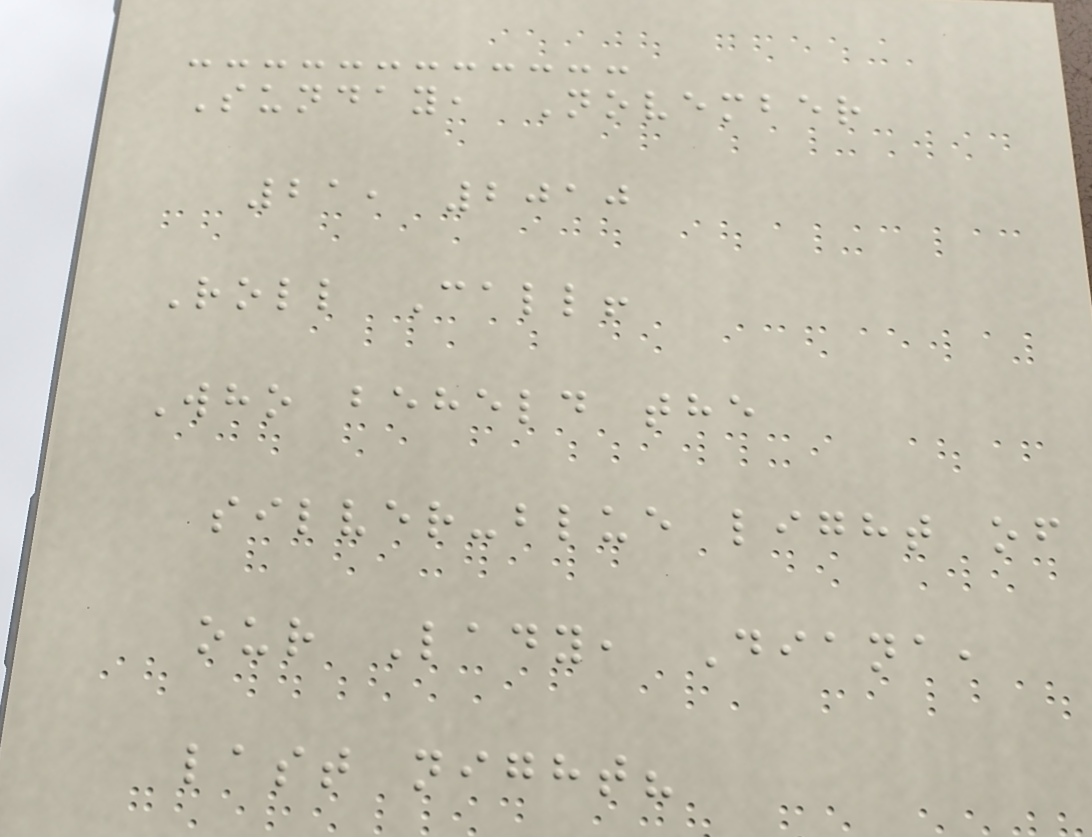Sunday, November
21, 2010
Roll Call!
Who beheld the
silver-blue light of
our Lady, Diana,
last night?
